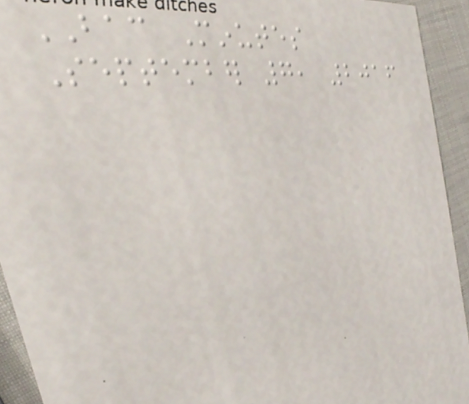BAC Minutes
September 7, 2016
